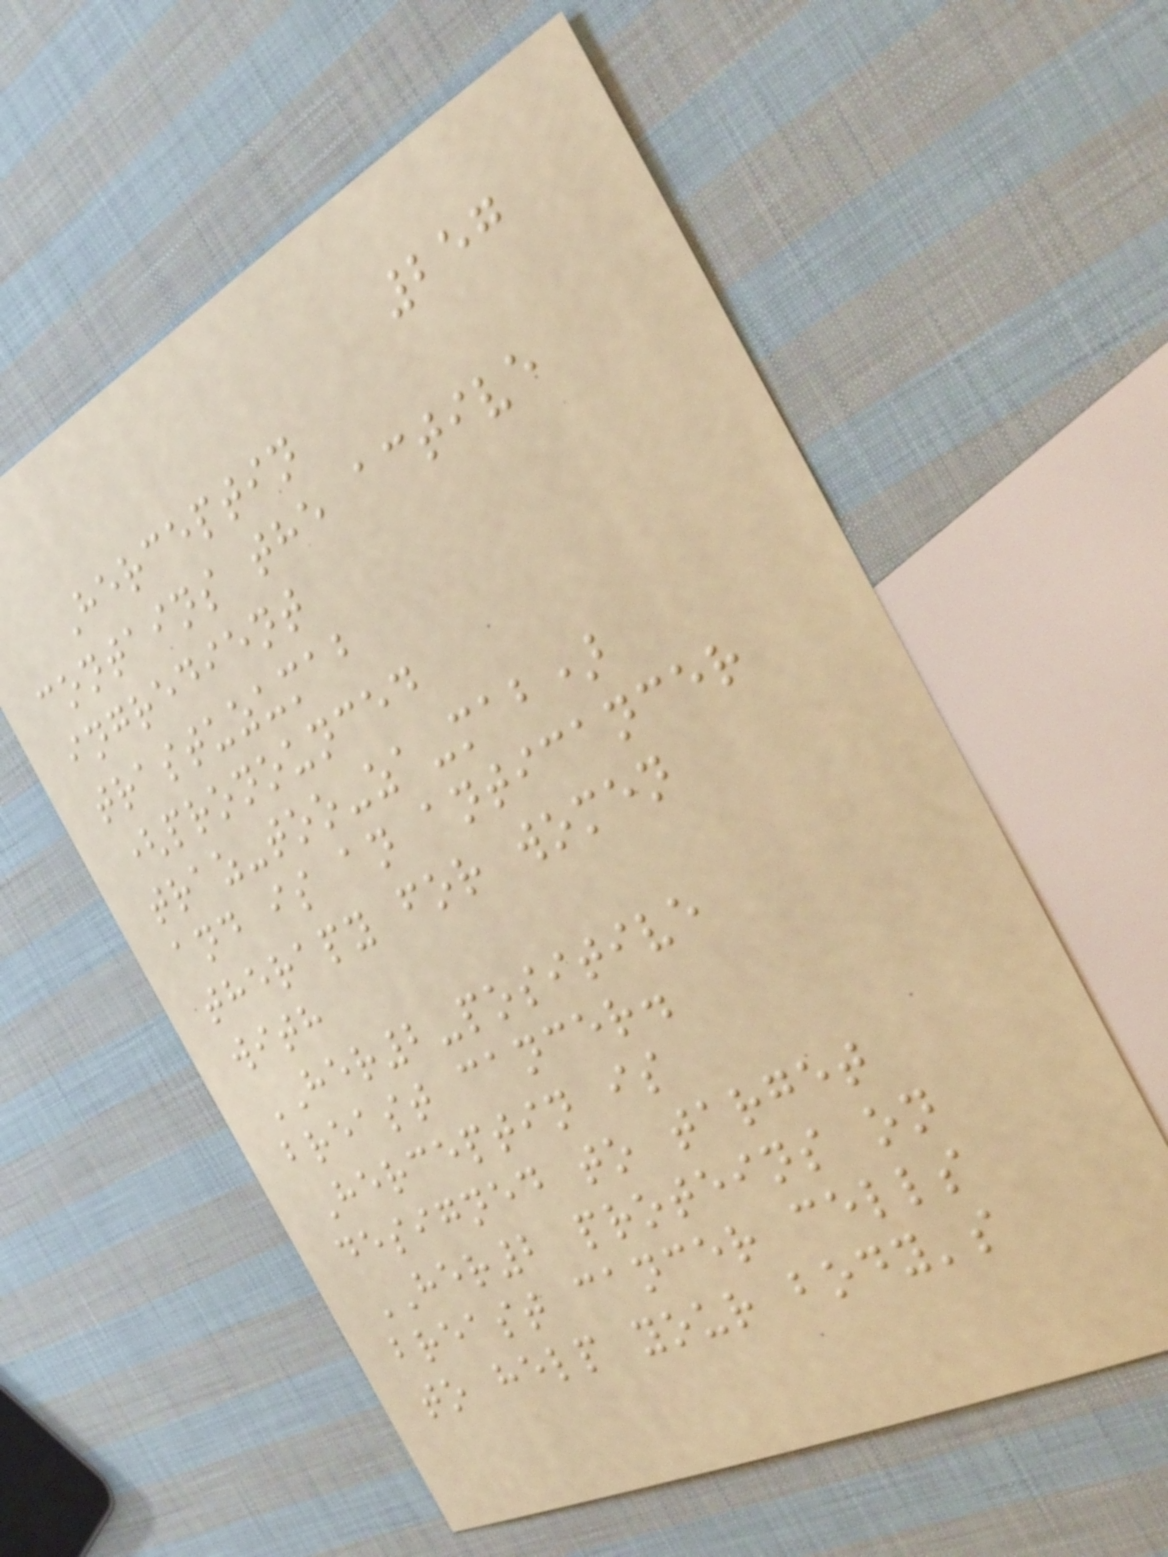257
Herceptin
contains the active
ingredient
trastuzumab
(pronounced
traz-too-za-mab)
and is an anticancer
therapy for women
with
HER2-positive
breast cancer.
Herceptin is
designed to target
HER2 proteins on
breast cancer cells
to help your body's
